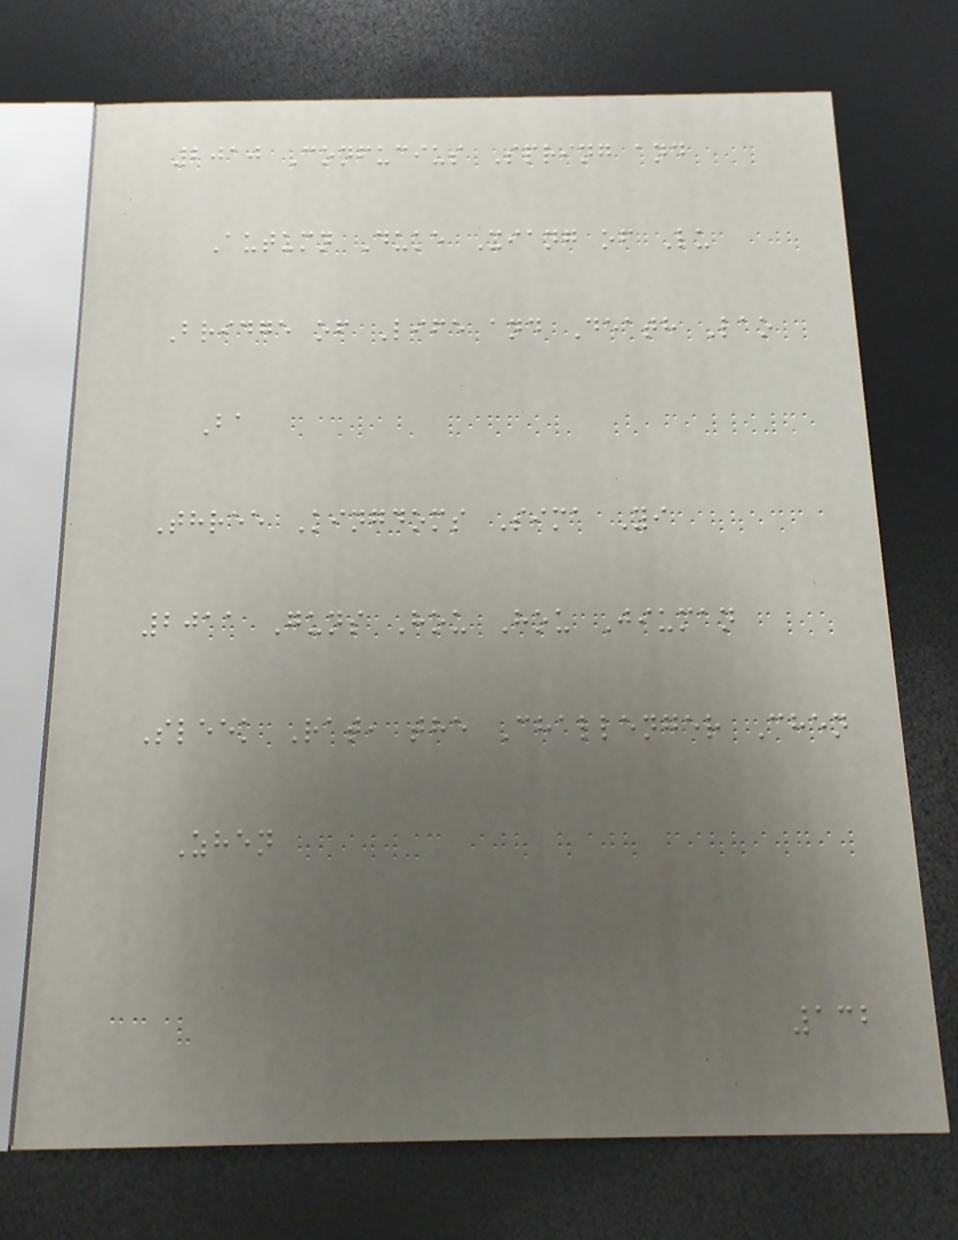2010 Confucius Spring and
Autumn Duke Xiang of Lu
Bridge of Life and Death Lao
Ba
Three Kingdoms Sima Yi
2011 Guns Hou Hou Jiuman
Sleek Rat, the Challenger Chen
Zhen
132
